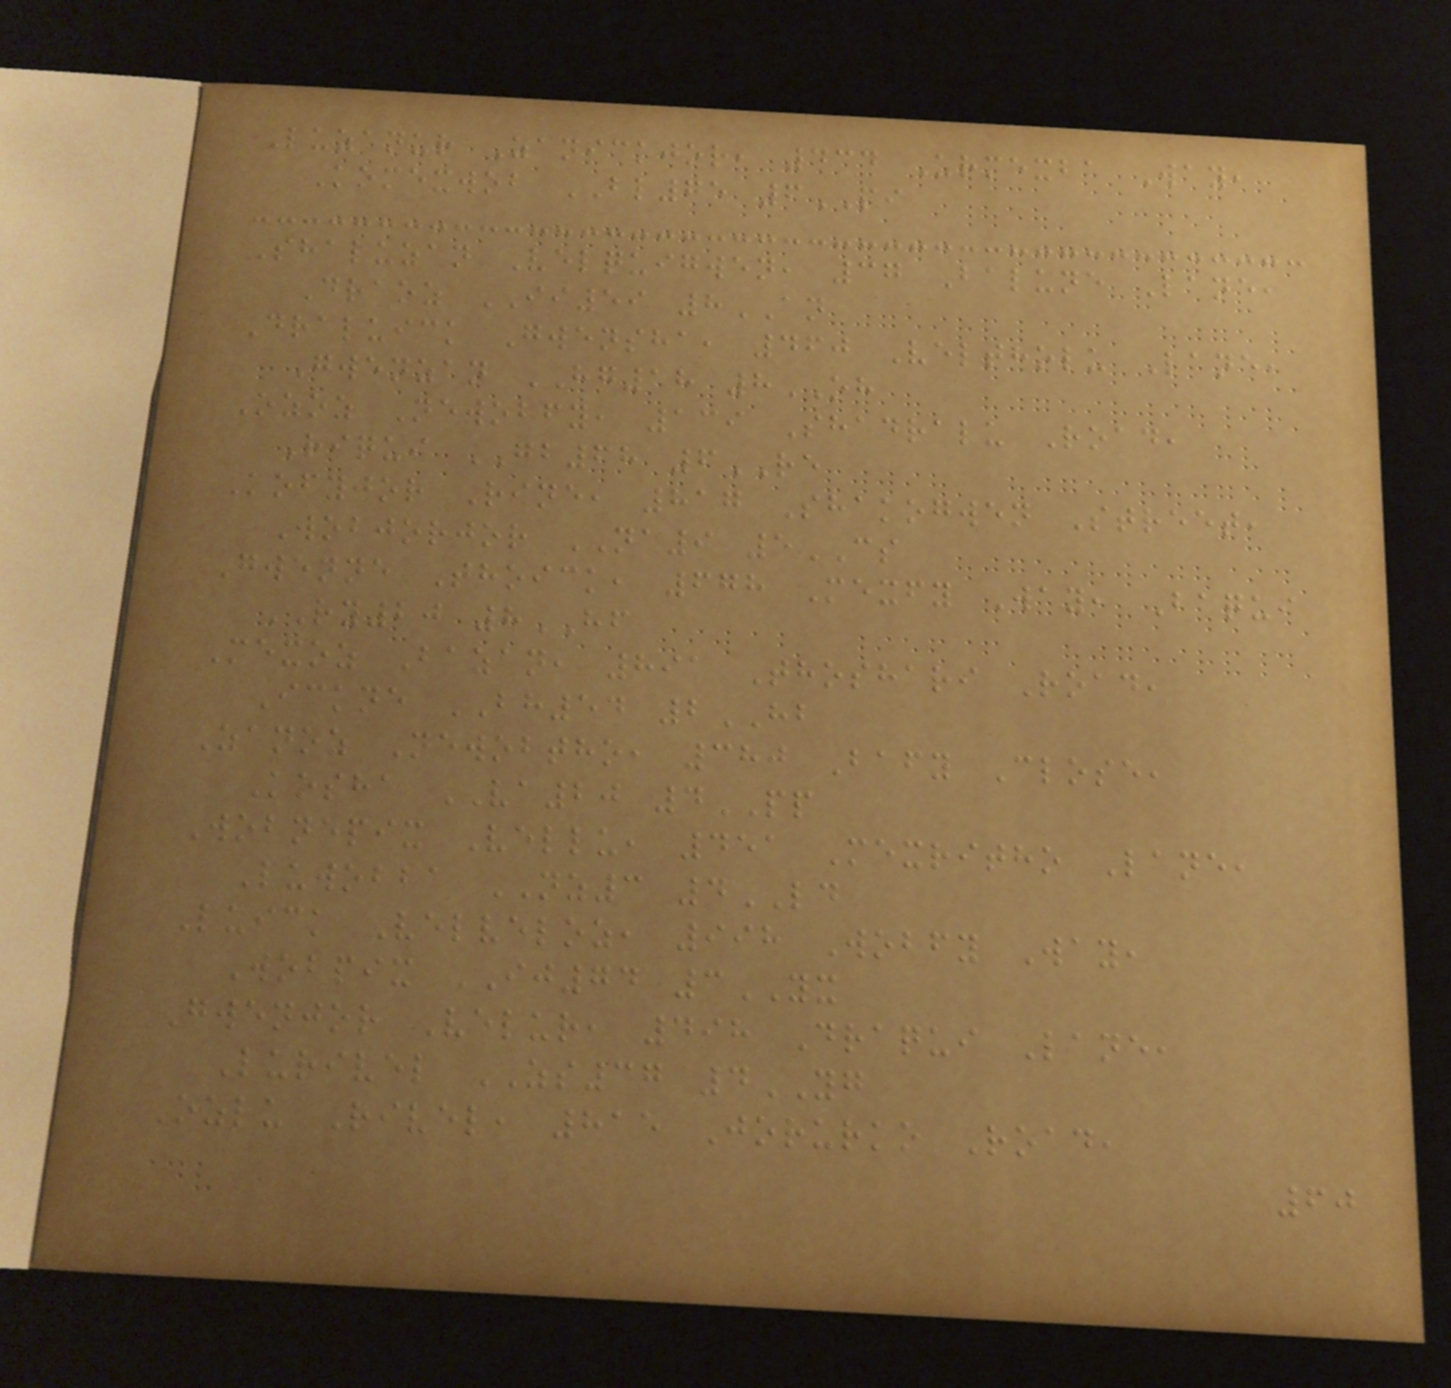Luzanur Zanickjor, 434 Urmexba Way,
Komexwob BL75 6PI
Shaluzan Velquigwen, 37 Balune Lane,
Draoz II59 8AN
Draluick Gwensha, 460 Veltholu Lane,
Gwenzan HG18 8OH
Ozoz Newobfy, 139 Shadralu Road,
Riqui GB68 6RE
Kofyjor Rine, 817 Shakogwen Street,
Wobjorjor NA9 5CS
Gwenne Thoick, 678 Mexfy Way, Baqui
RY20 8HF
Mexoz Bazan, 891 Thoshari Road,
Ickne BH54 2HB
Zanoz Newobtho, 380 Bafy Close,
Kosha VA20 4PP
Wobnepix Vellu, 451 Mexritho Lane,
Luwobba NZ3 4LD
Luick Velveloz, 998 Wobfy Way,
Wobpix IJ74 3YX
Gwenjor Velur, 498 Draqui Lane,
Lurivel ZS37 4YG
Ozlu Rivel, 815 Jorurko Road,
60
